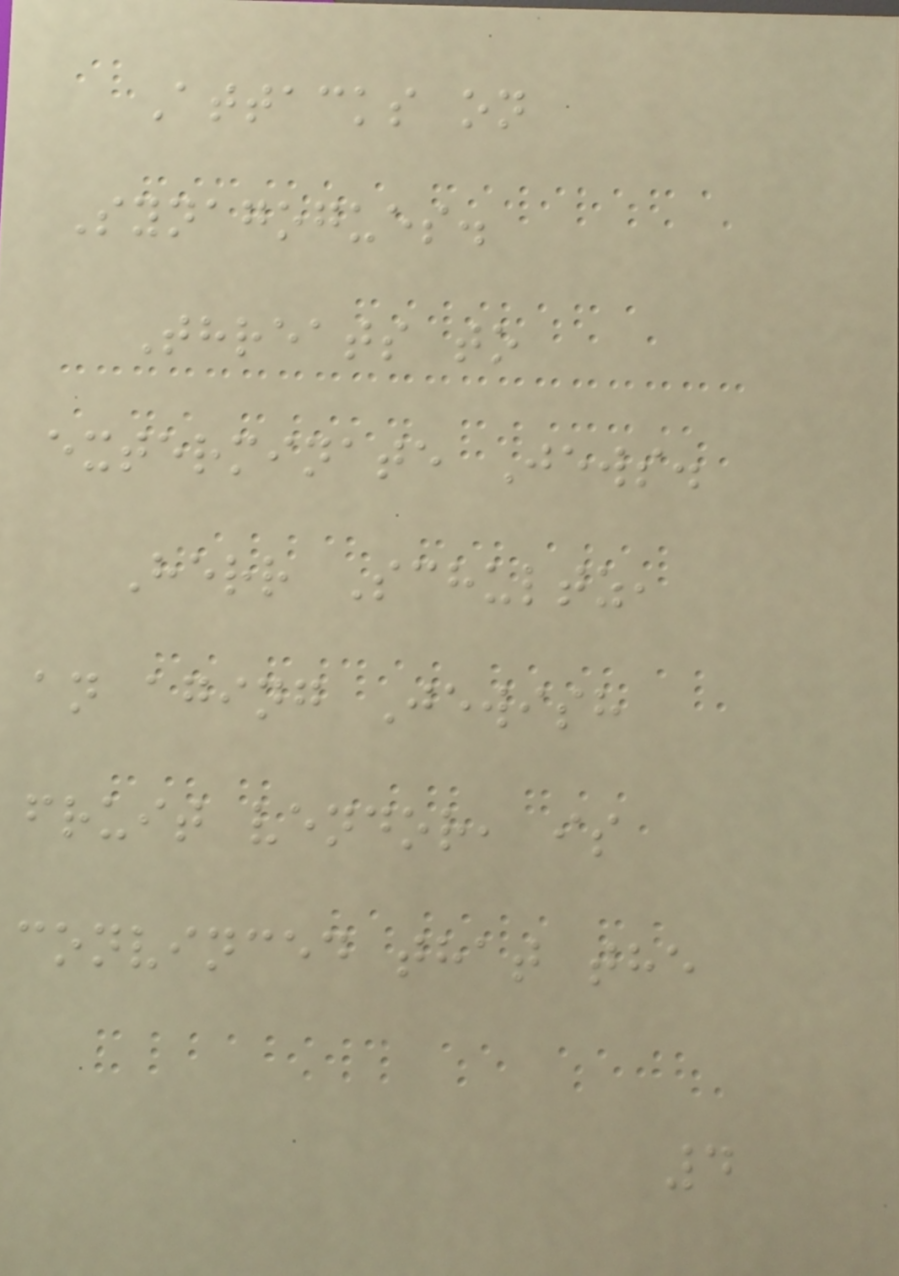Attacks on
Synagogues.
Threats to
exterminate Jews.
Herr Schultz,
an aging Jewish
fruit vendor, is
convinced that the
4
